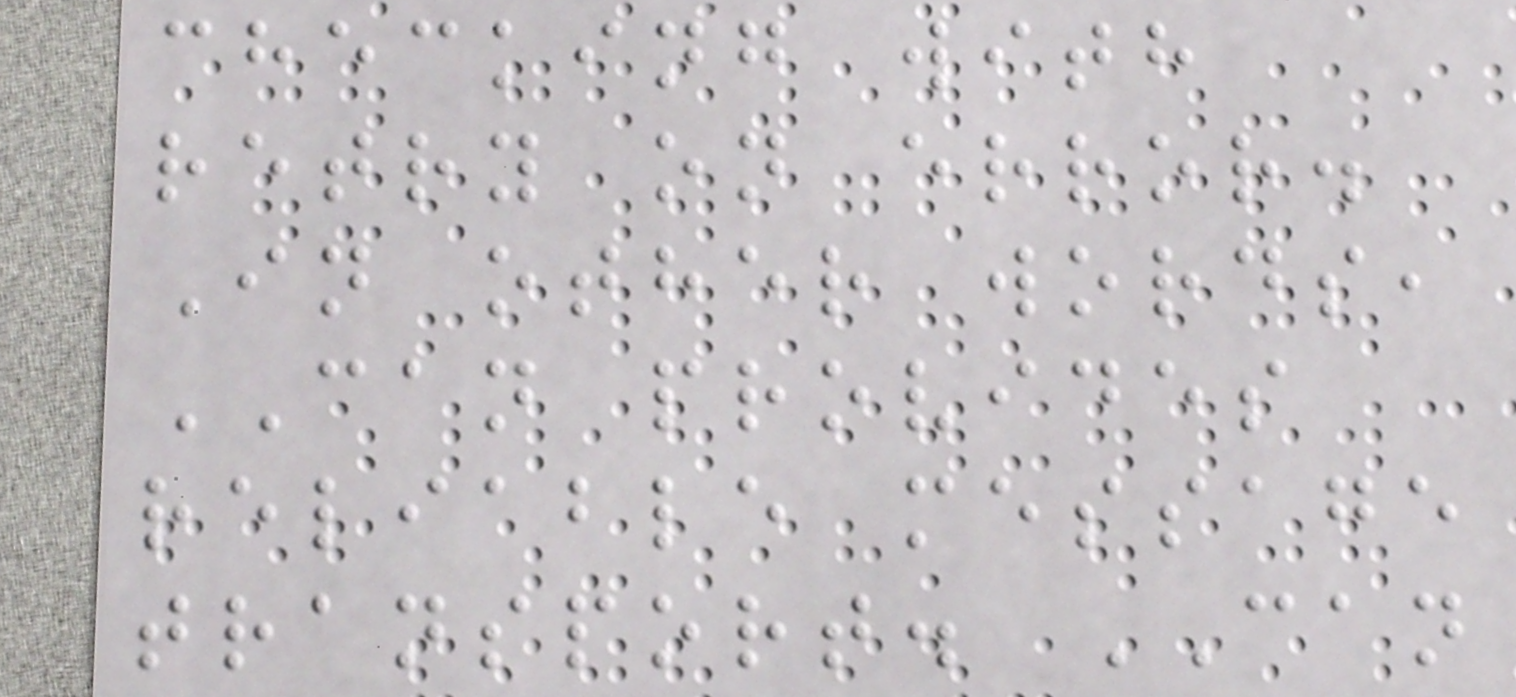checking with
retry on error.
In other words,
CAN provides
reliable message
transport. CAN
